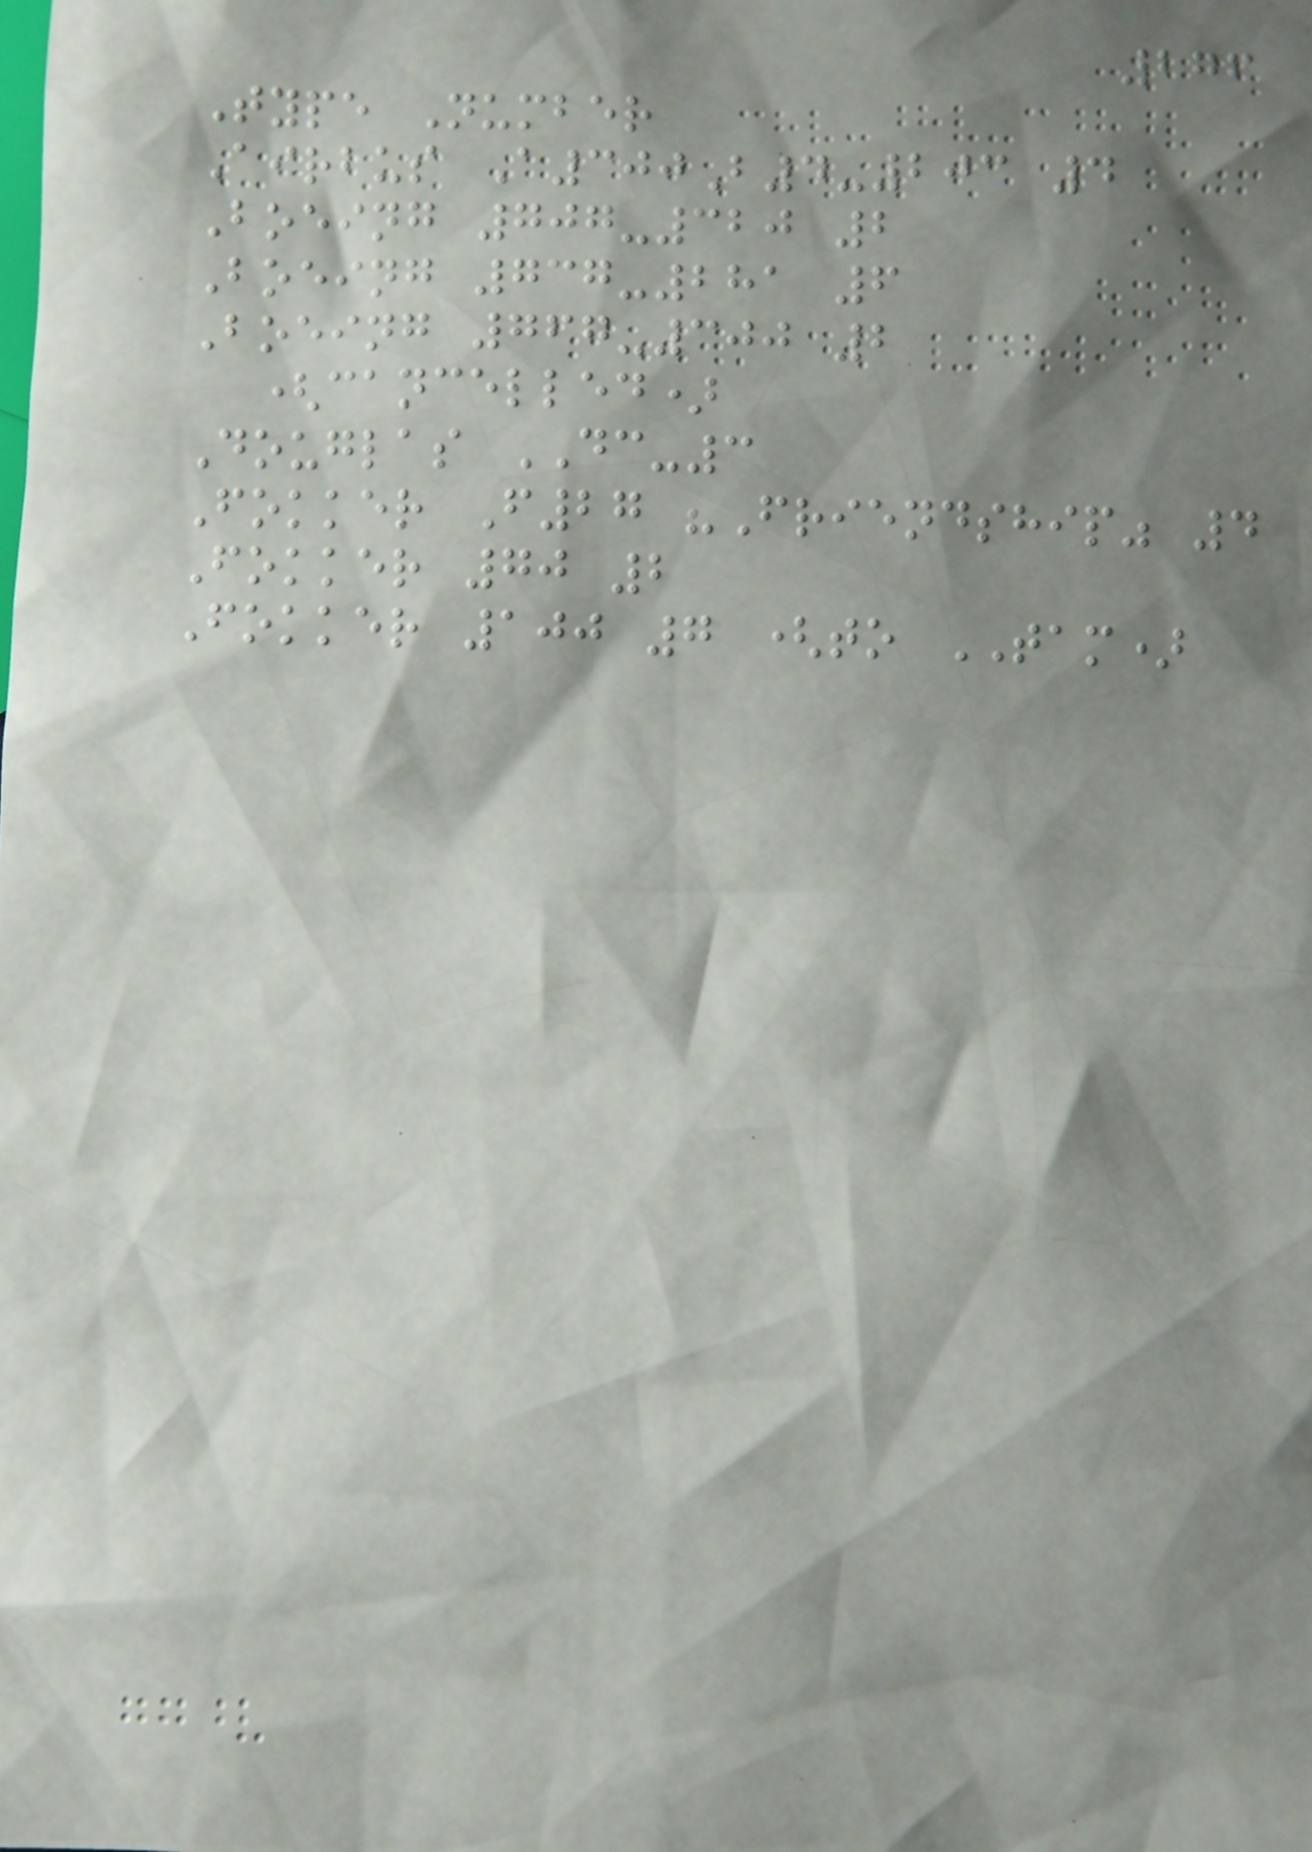276
Type Number
Airbus A300B4-203 4
Boeing 707-320 2
Boeing 737-281 6
Boeing 767-300 2
(cancelled)
Douglas DC-3
Fokker F27 "Friendship" 4
Fokker 70 2
Fokker 100 7 (to TAM)
